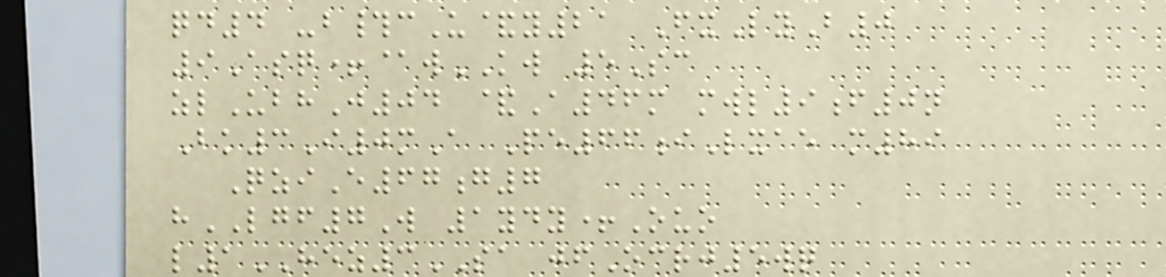qd4 -b#cU&y21 FxLyB0
9Asq+@wKW 5Sc
zlUbhJ04 &A46m mwl9f0n
Bk3I0mA Pe66iLxae m89
QziE67g7
hLGF7W 1ydy+Ouo
l1HEZ3SA jfOcrj5wq
